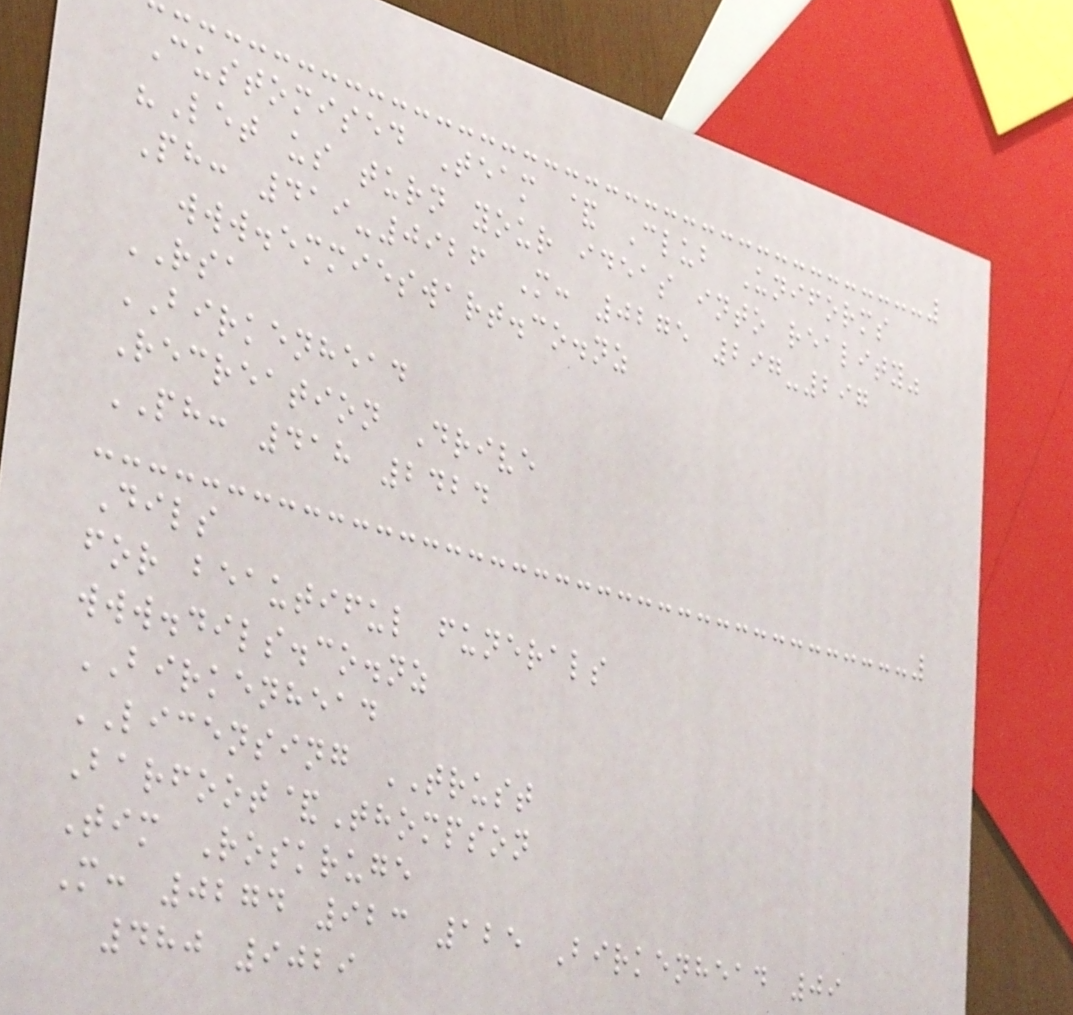Customised Team & Club Uniforms
"Let us turn your ideas into reality"
Ph: 419-0926 M: 0275 297-297
www.emmieswart.co.nz
RSA
BIRKENHEAD
Recreation Drive
PH: 418 2424
Dils
for beautiful funerals
www.dils.co.nz
BIRKENHEAD
LICENSING TRUST
Barfoot&Thompson
Tim Roskruge
M: 0274 923 125 Birkenhead 09
480 9029
